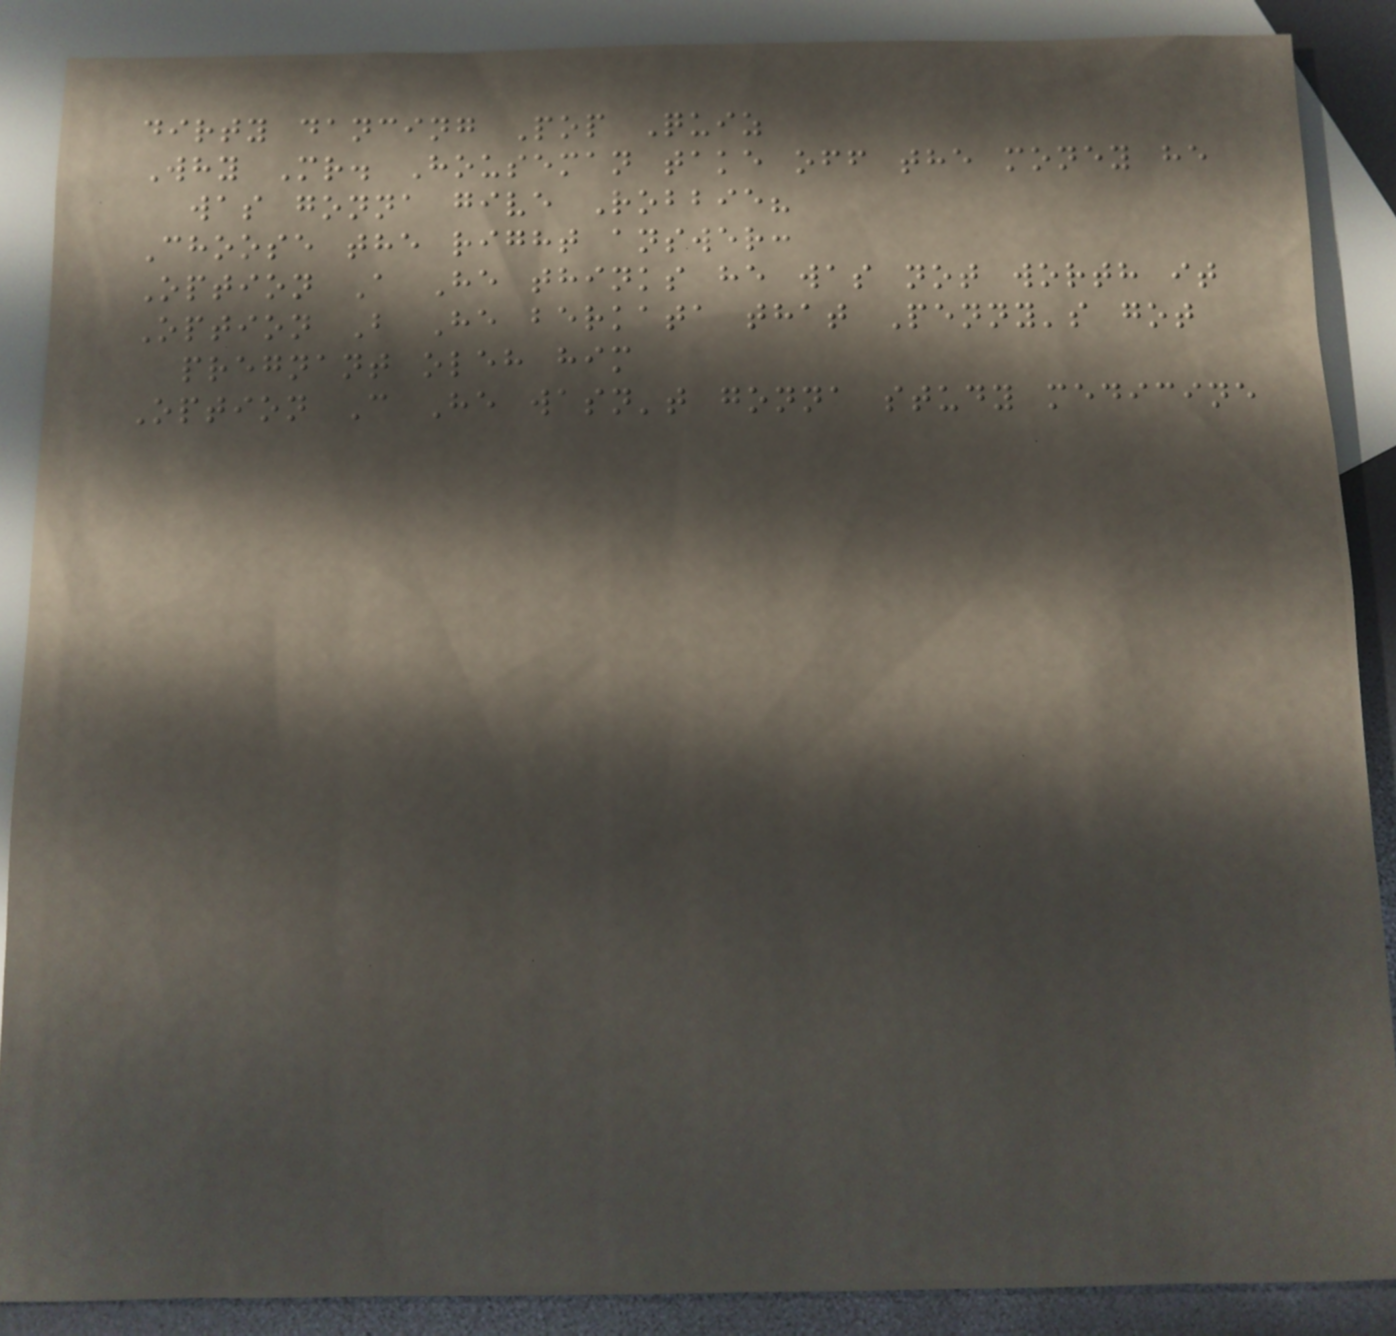dirty dancing Pop Quiz
Why Mr. Houseman take off the money he
was gonna give Robbie?
Choose the right answer:
Option A He thinks he was not worth it
Option B He berkata that Penny's got
pregnant oleh him
Option C He wasn't gonna study medicine
